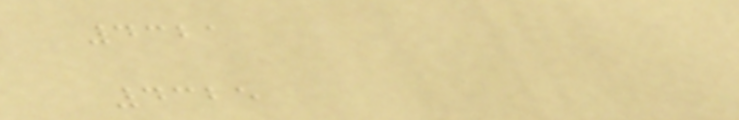4321
4325
